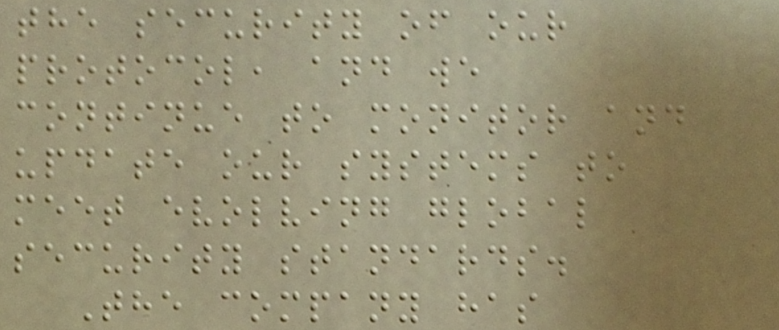the security of our
protocol, and we
continue to monitor and
update our systems to
meet evolving global
security standards.
The company has
